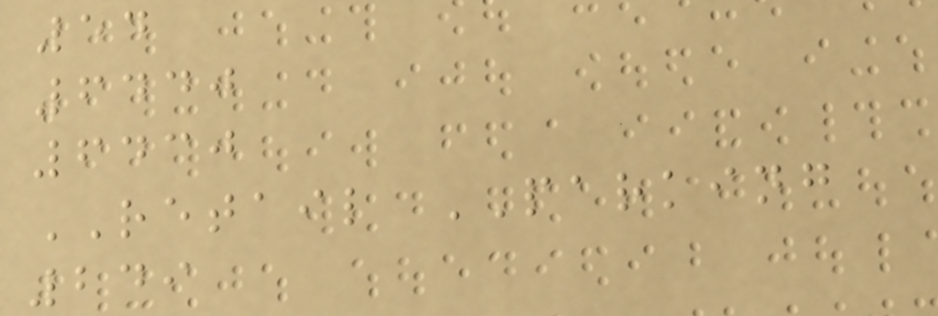54
6440
6430
RETAIL PARKING
249
